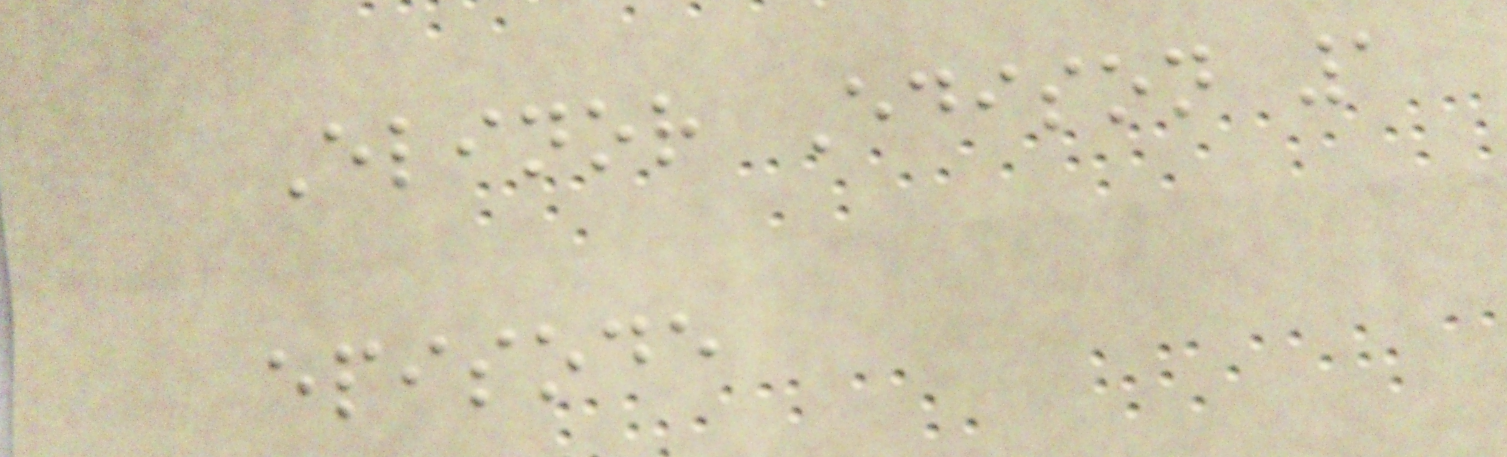Elinor Edison 1
episode
